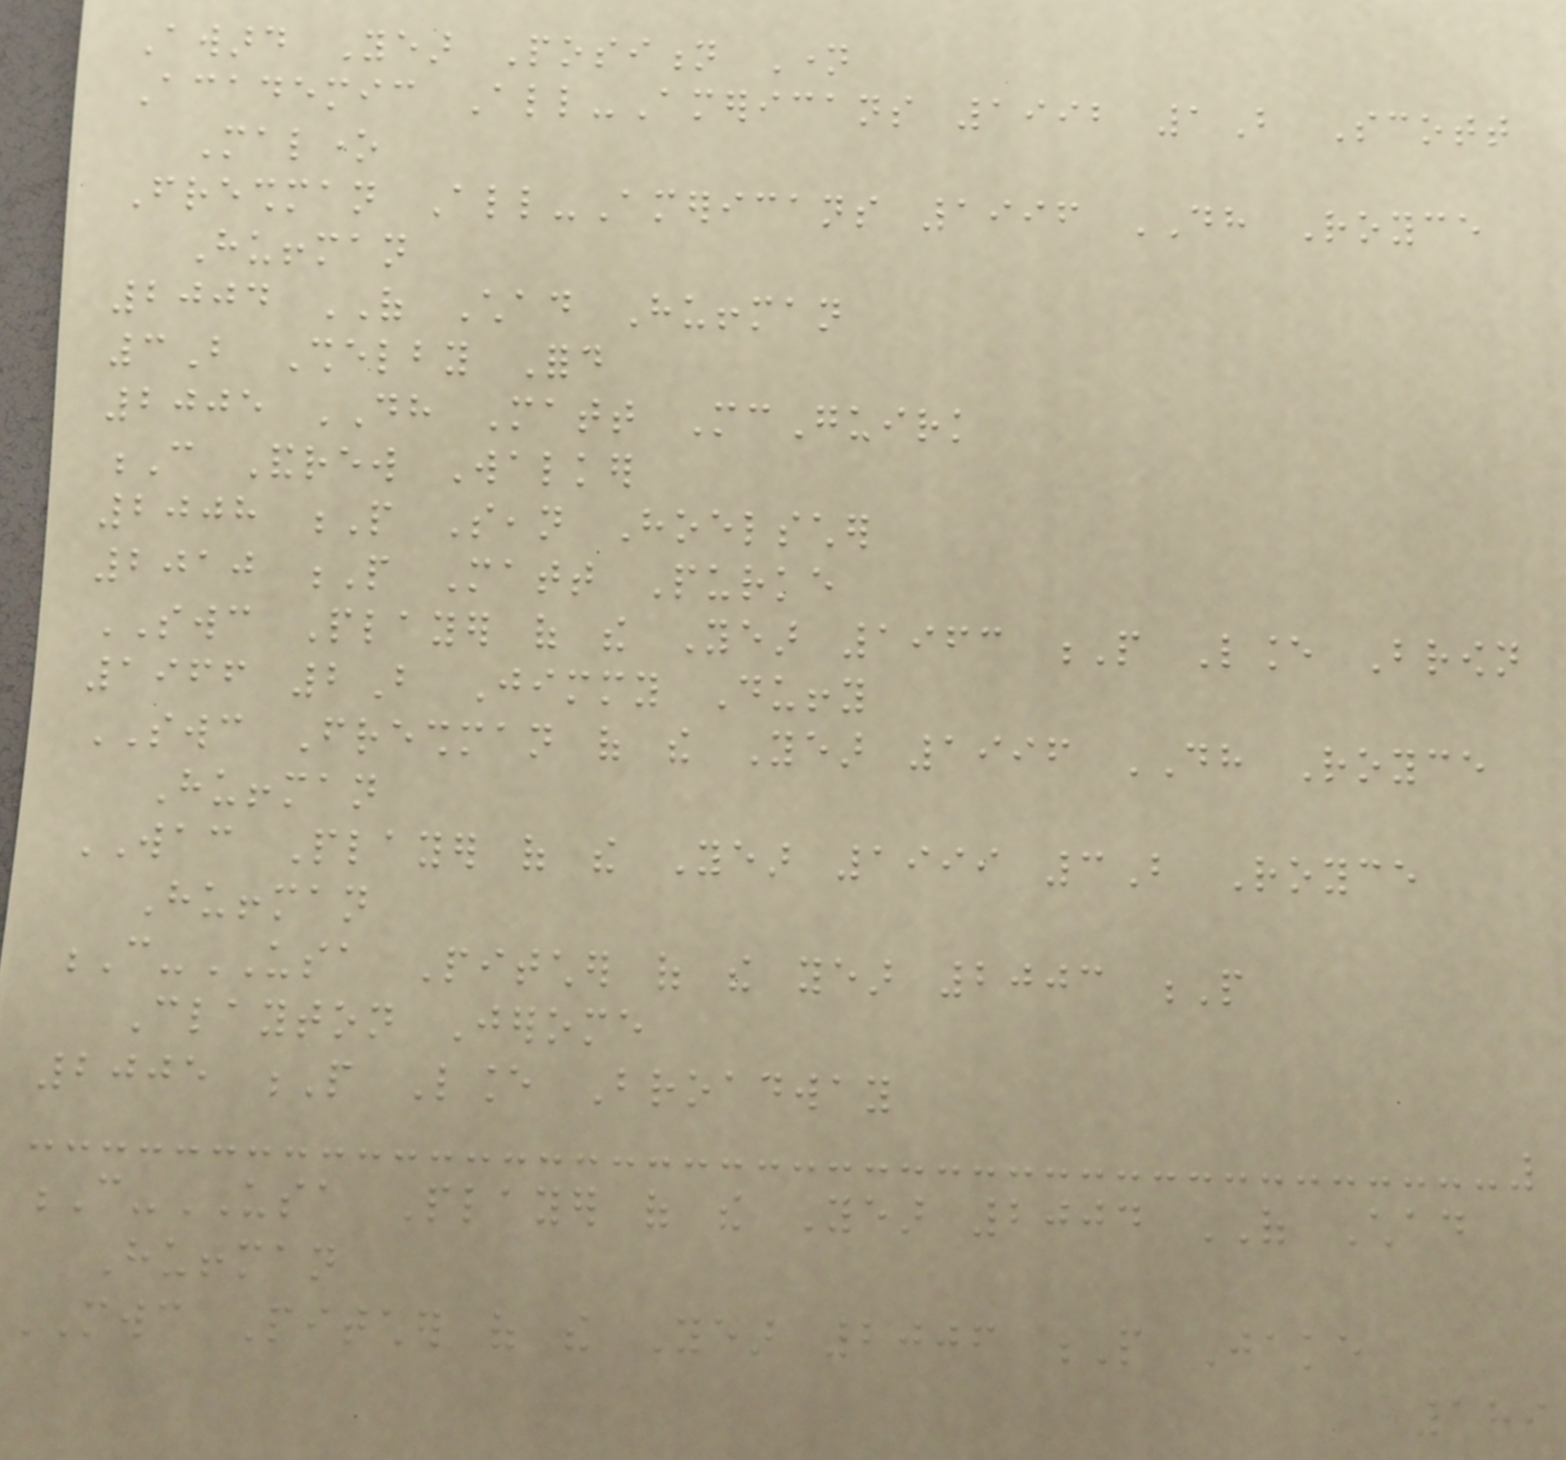Award Year Position Name
Academic All-Americans 1992 1B Scott
Malone
Freshman All-Americans 1996 DH Royce
Huffman
2004 OF Chad Huffman
3B Shelby Ford
2005 DH Matt McGuirk
C Andrew Walker
2008 P Sean Hoelscher
2010 P Matt Purke
SWC Player of the Year 1963 P Lance Brown
1966 2B Jimmy Duffy
SWC Freshman of the Year 1996 DH Royce
Huffman
WAC Player of the Year 1999 3B Royce
Huffman
C-USA Pitcher of the year 2003 P
Clayton Jerome
2005 P Lance Broadway
C-USA Player of the Year 2004 OF Chad
Huffman
MWC Pitcher of the Year 2006 P Jake
189
